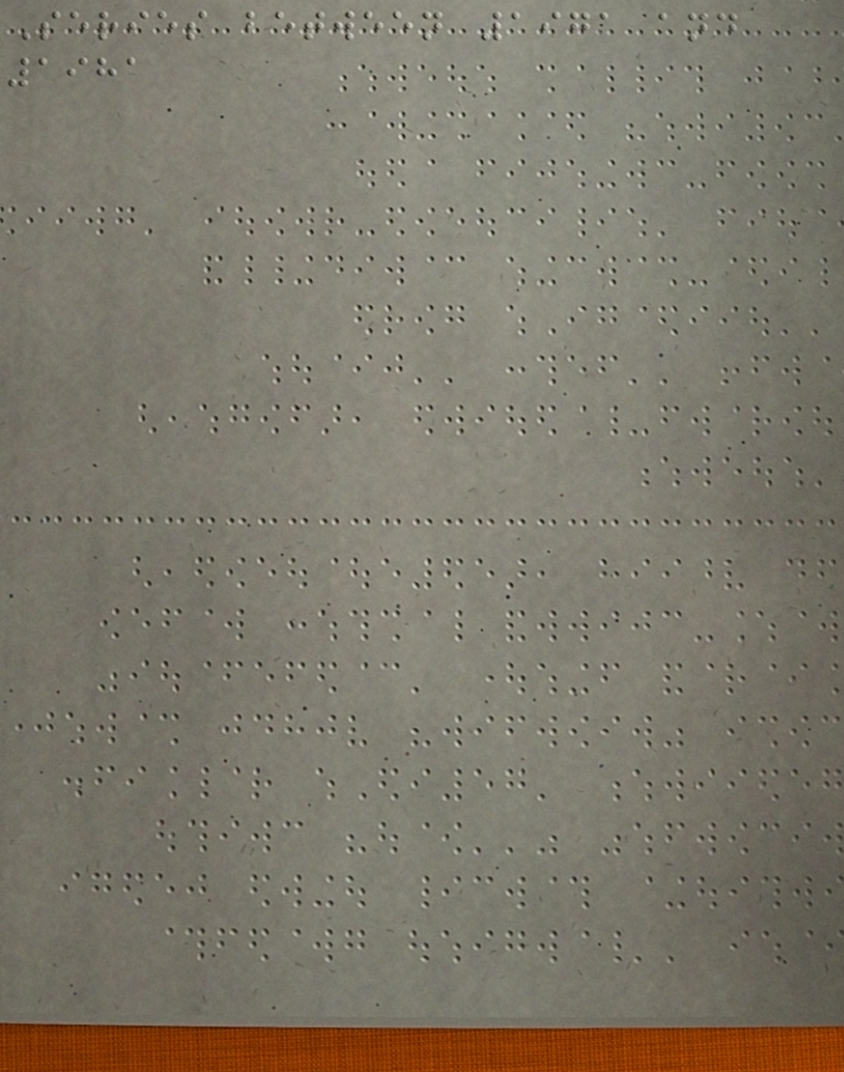Series between 1971 and
1981
